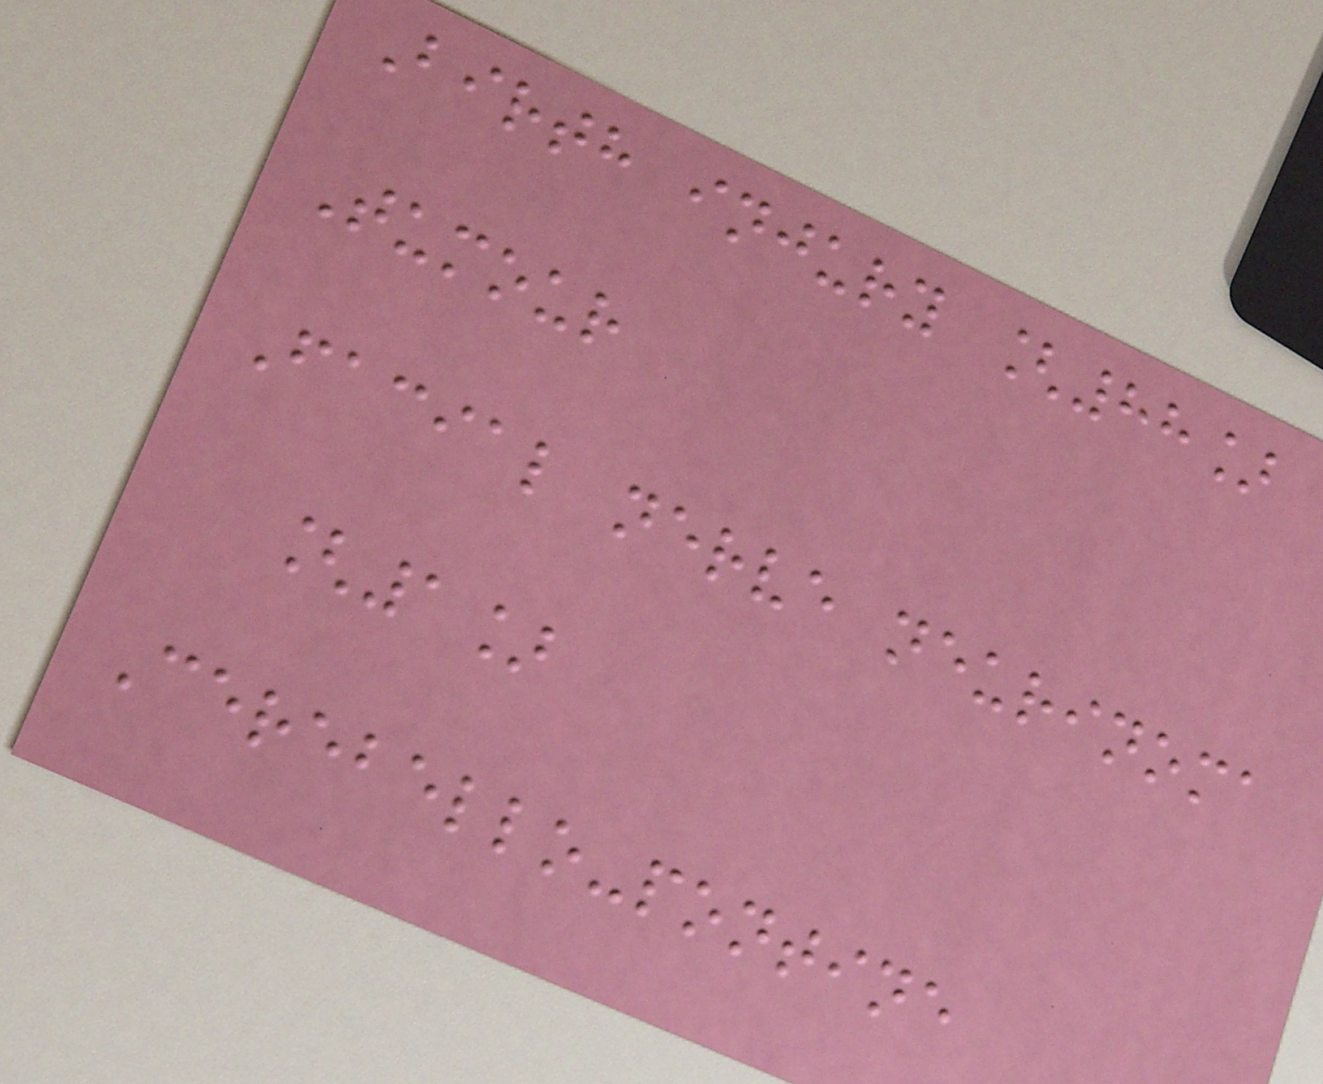Birth injury [88]
Tumour
Facial nerve neurinoma
[1]
Cerebello-pontine
